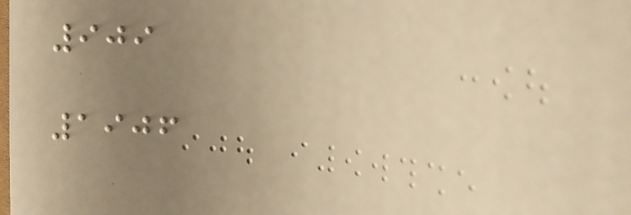909
1906
